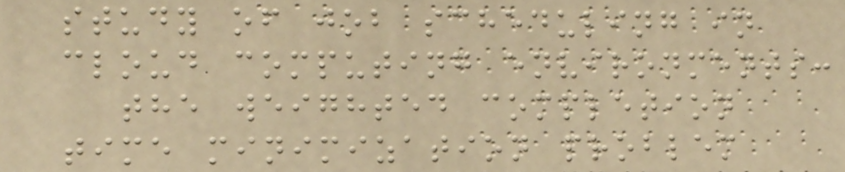study of job scheduling in
cloud computing environments:
the weighted completion
time minimization problem
